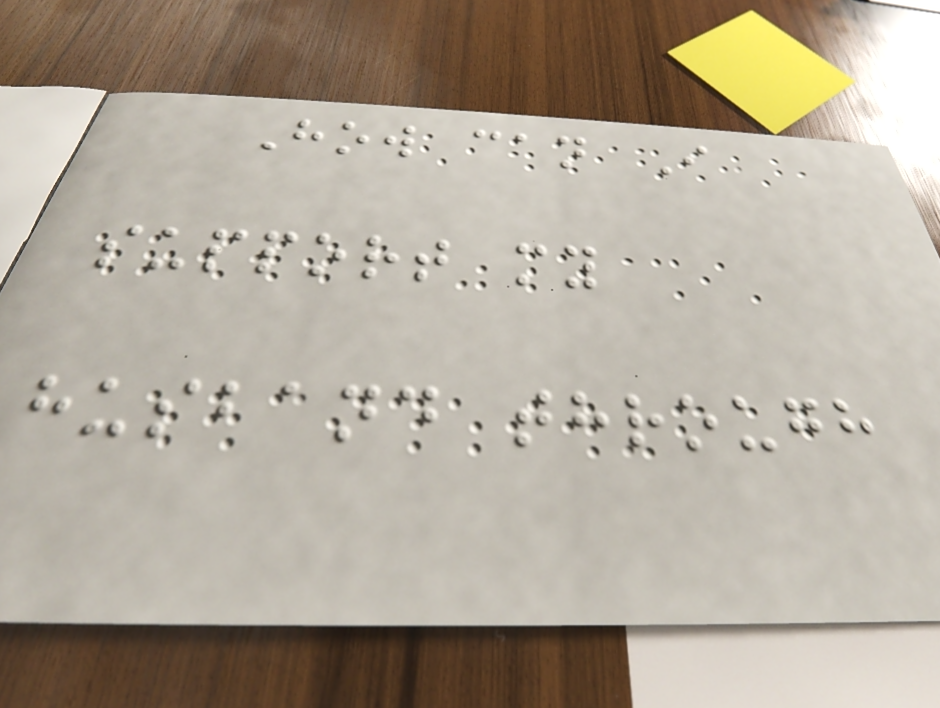How can I
support my
husband through
